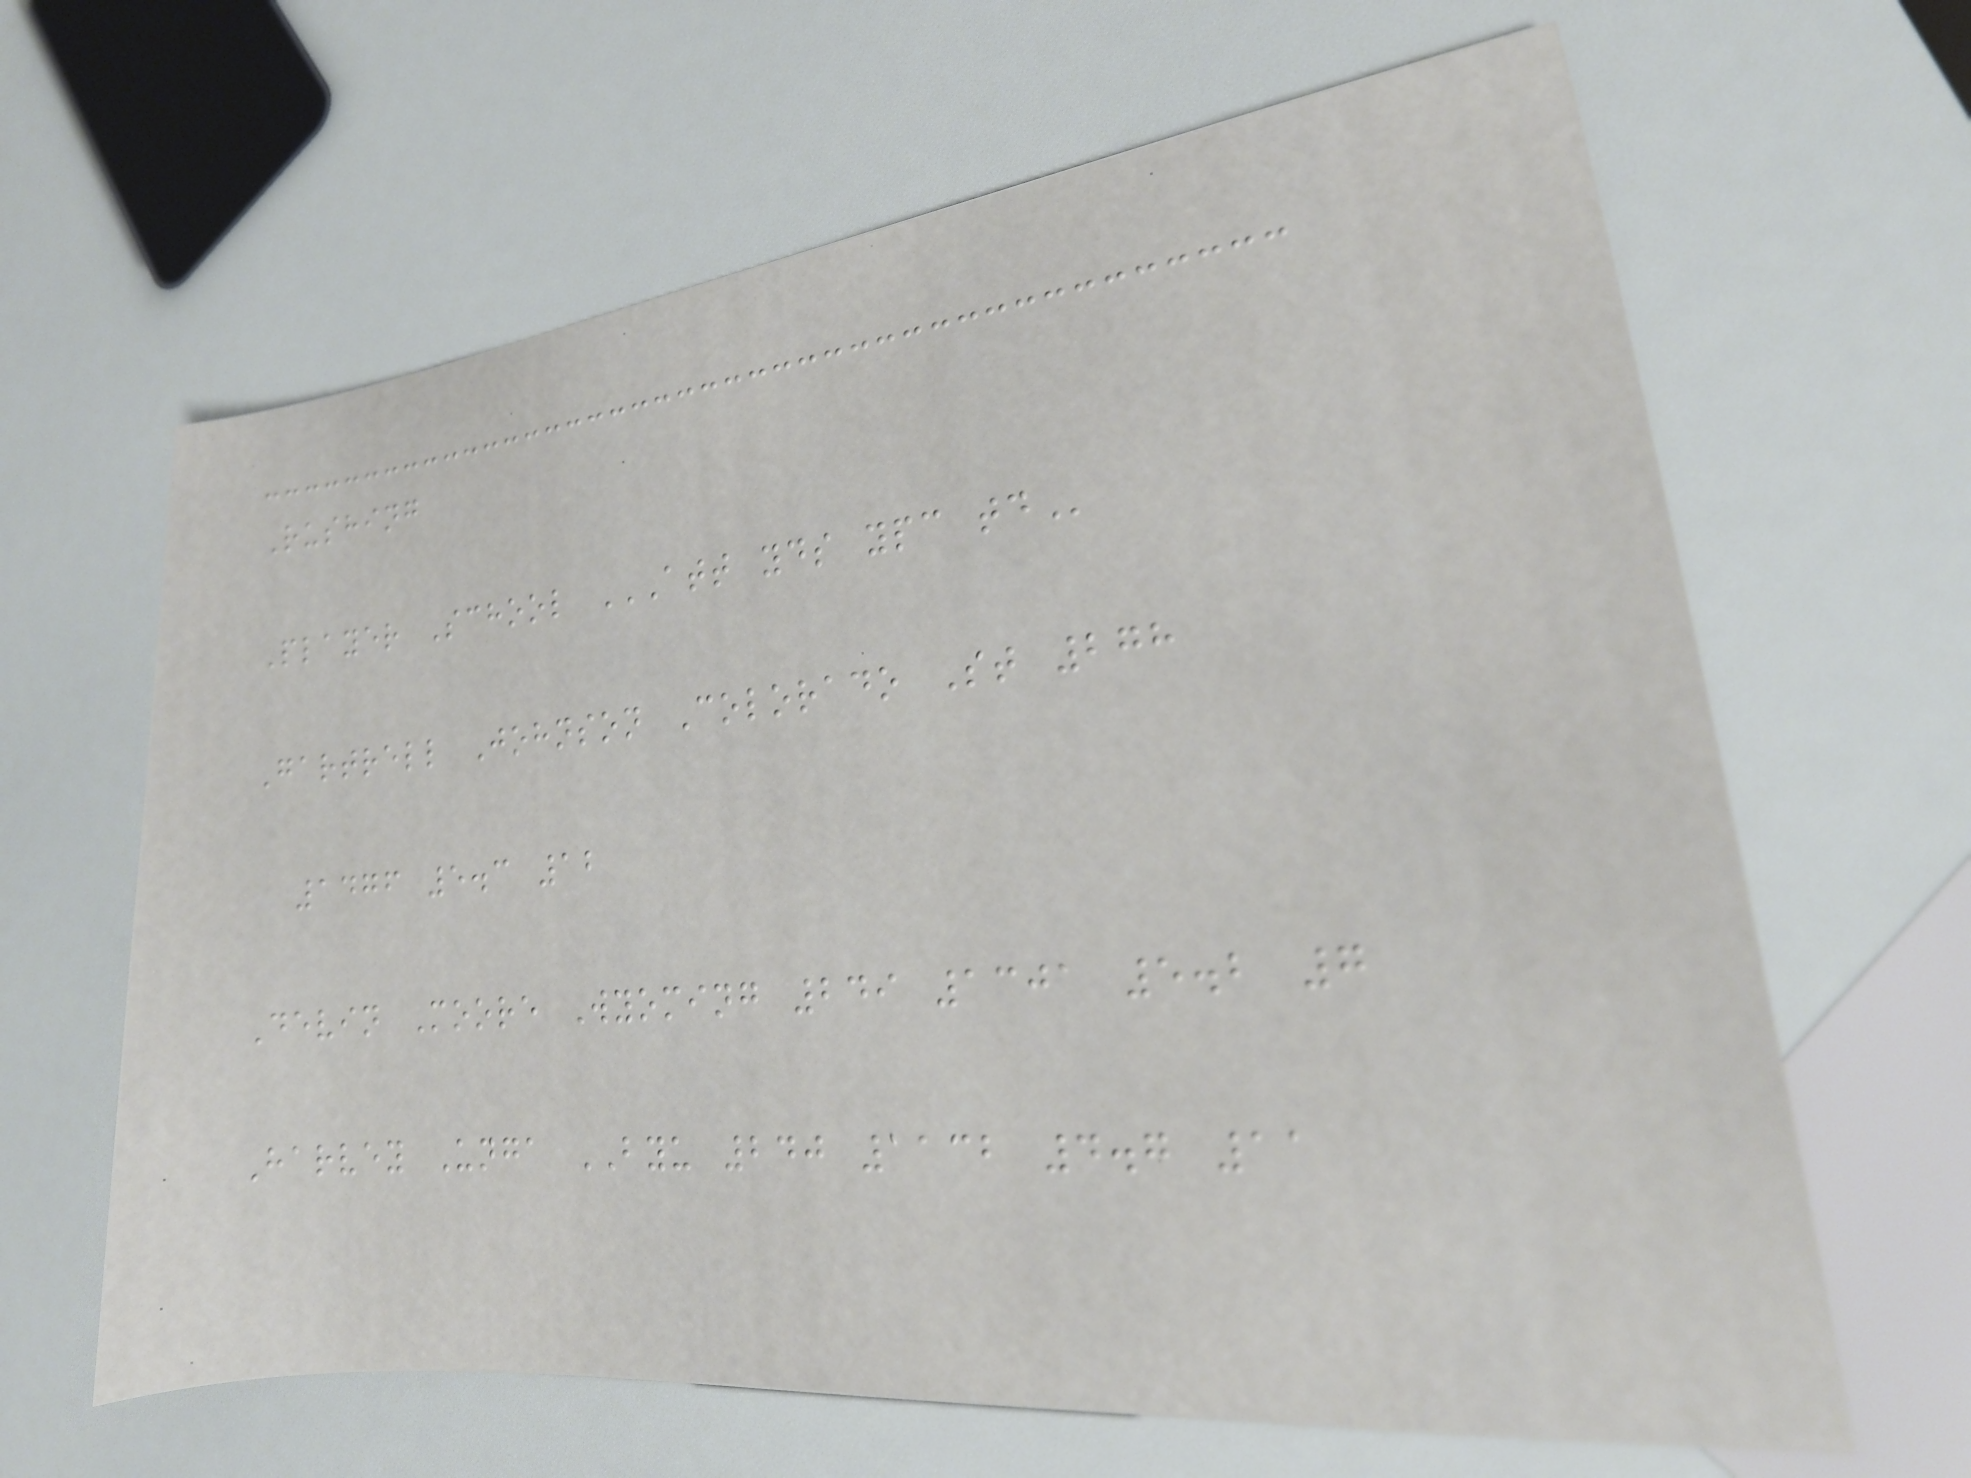Rushing
Player School ATT YDS YPC TD
Gartrell Johnson Colorado St 278
1476 5.3 12
Devin Moore Wyoming 249 1301 5.2 7
Harvey Unga BYU 240 1132 4.7 11
